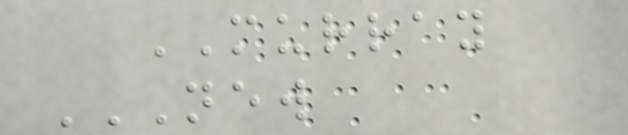MURRAY
NEW
